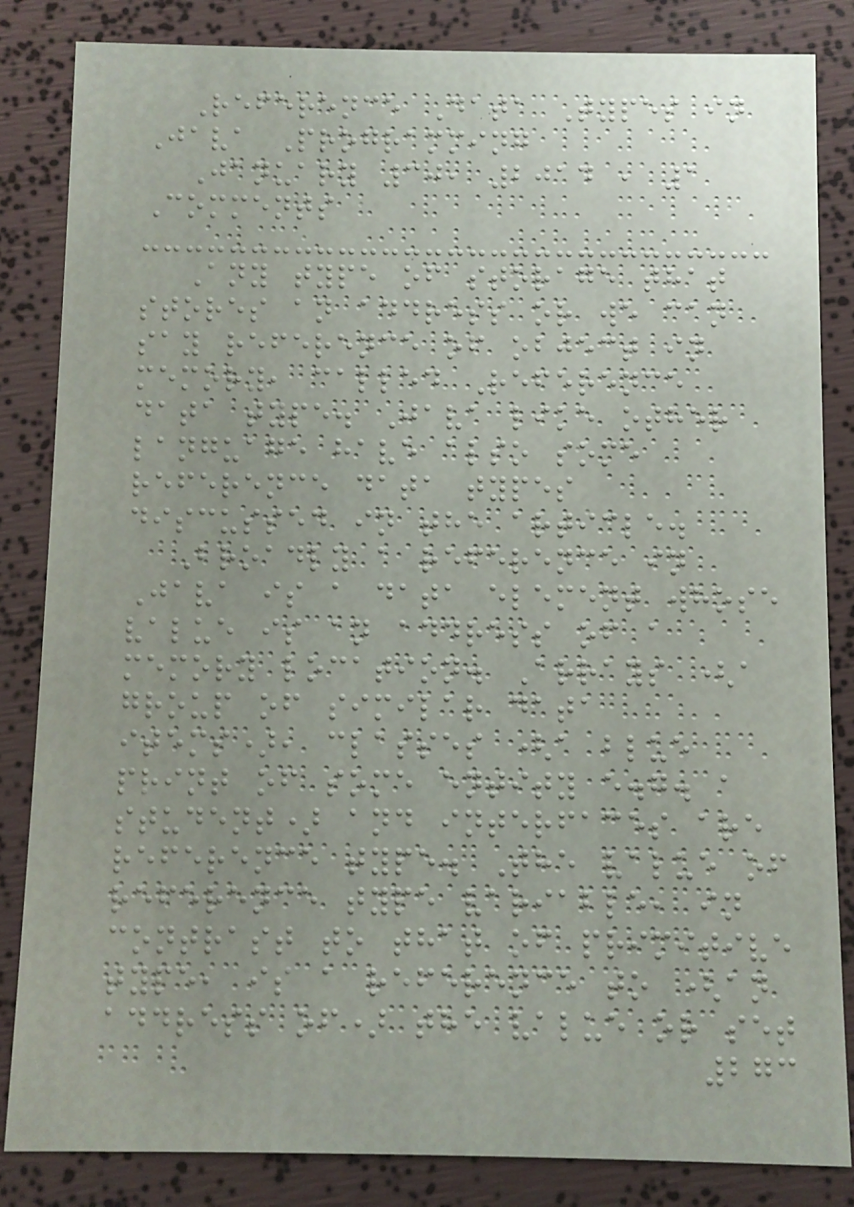Reference Data Types in
Java Programming
January 30, 2014 , 1
Comments
Any type of storage that
stores an address or we can
say reference of object in
memory, called Reference
data type. Java like other
language have also some
reference data types
discussed in the article.
Broadly a reference in
Java is a data element whose
value is an address of a
memory location. Arrays (a
group of similar data
items), classes (a blue
print of some entity e.g. a
student) and interfaces are
reference type. The value of
reference type variable, in
contrast to that of primitive
type, is a reference to (an
address of) the value or set
273
